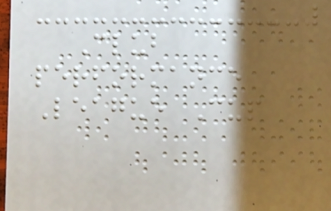Club
performance
League Cup
